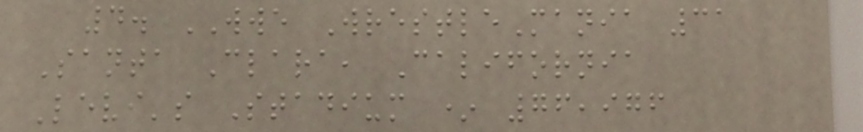4. WWE WrestleMania 31
Santa Clara, California
Levi's Stadium * 76,976
